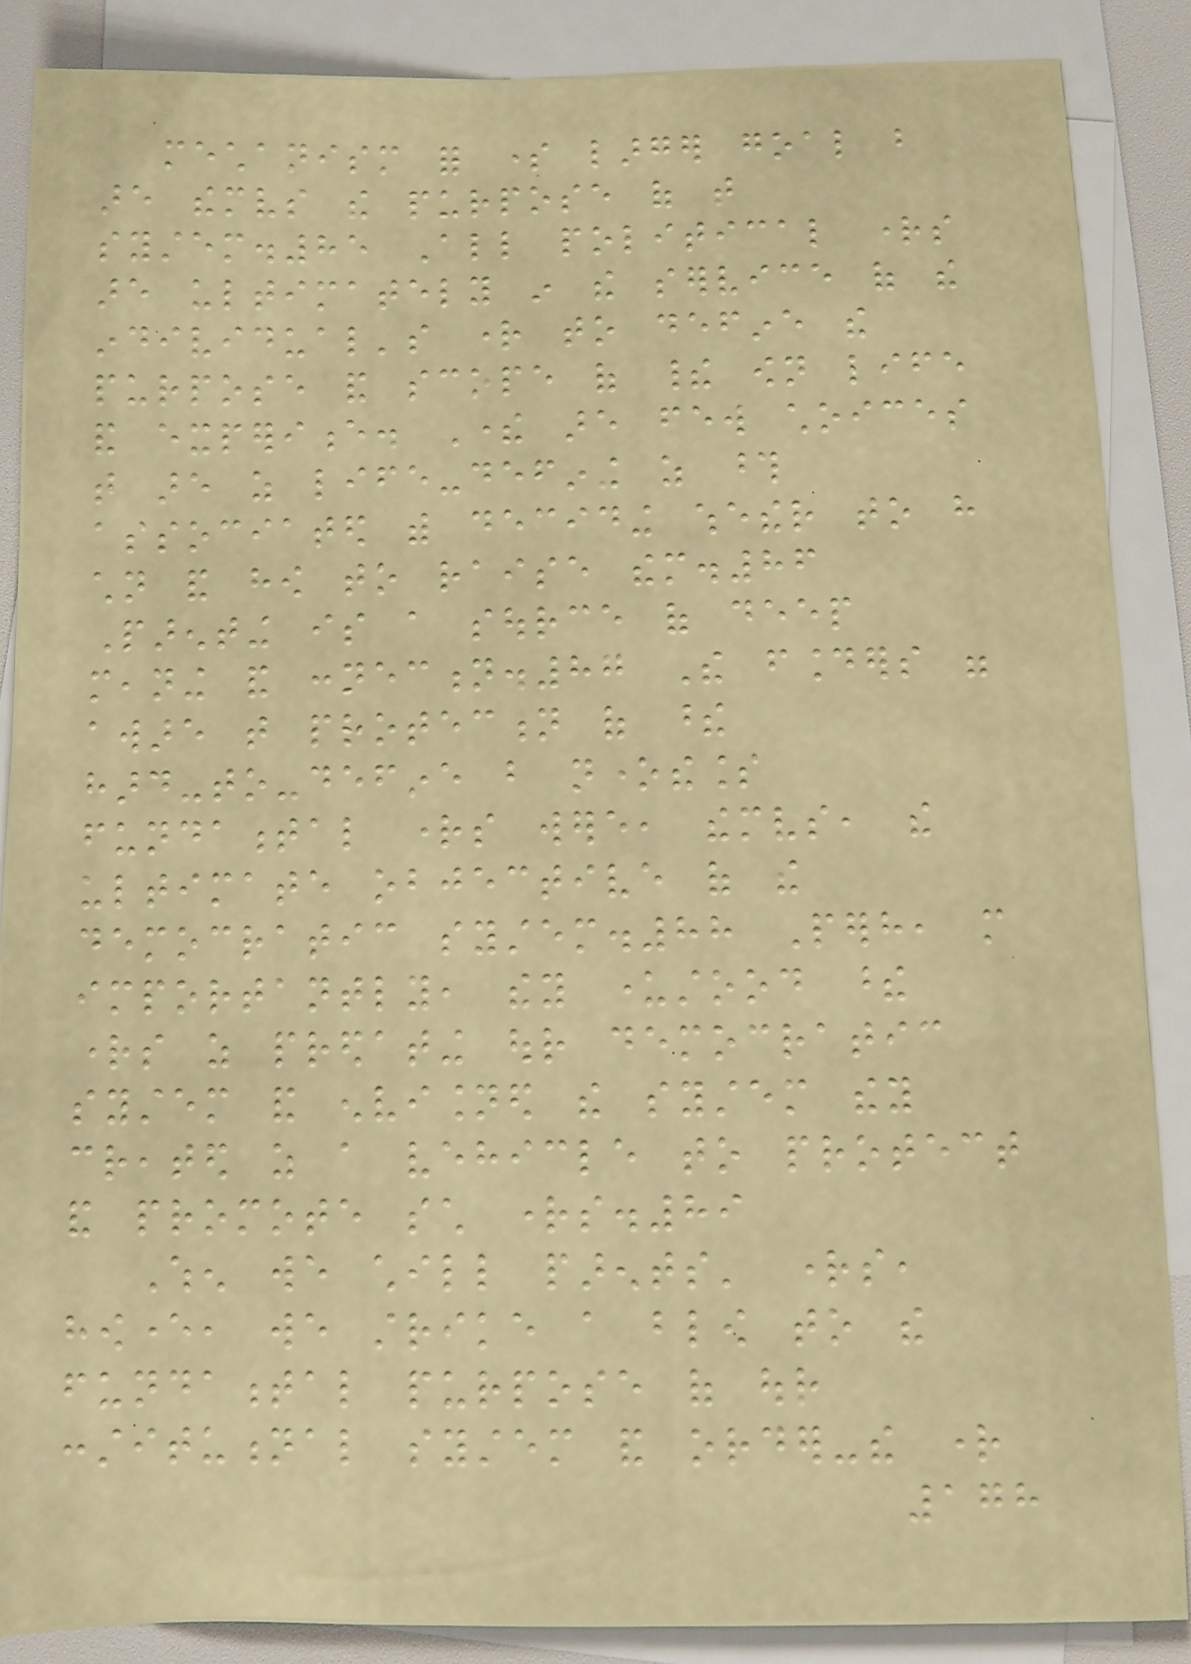mechanism for some larger goal but
are themselves the purpose of that
system.85 All political rights
are ultimately in the service of the
individual's right to define the
purpose and scope of their own life
and experience. There are few choices
that are as life-defining as those
associated with deciding whether to have
children and how to raise them.86
Parenting is a source of deep
meaning and connection.87 The founders were
aware that protection of these
hard-to-define but nonetheless
fundamental rights were, themselves, the
ultimate objective of the
democratic system.88 Perhaps, more
importantly, they understood these
rights as predating our democratic
system and envisioned the system they
created as a vehicle to protect
and promote such rights.89
When we chill parents' rights,
however, we strike a blow to the
fundamental purpose of our
constitutional system and order-the right
178
